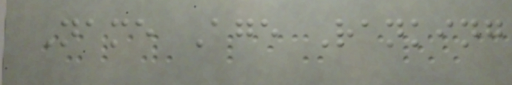Name Age Ranking
